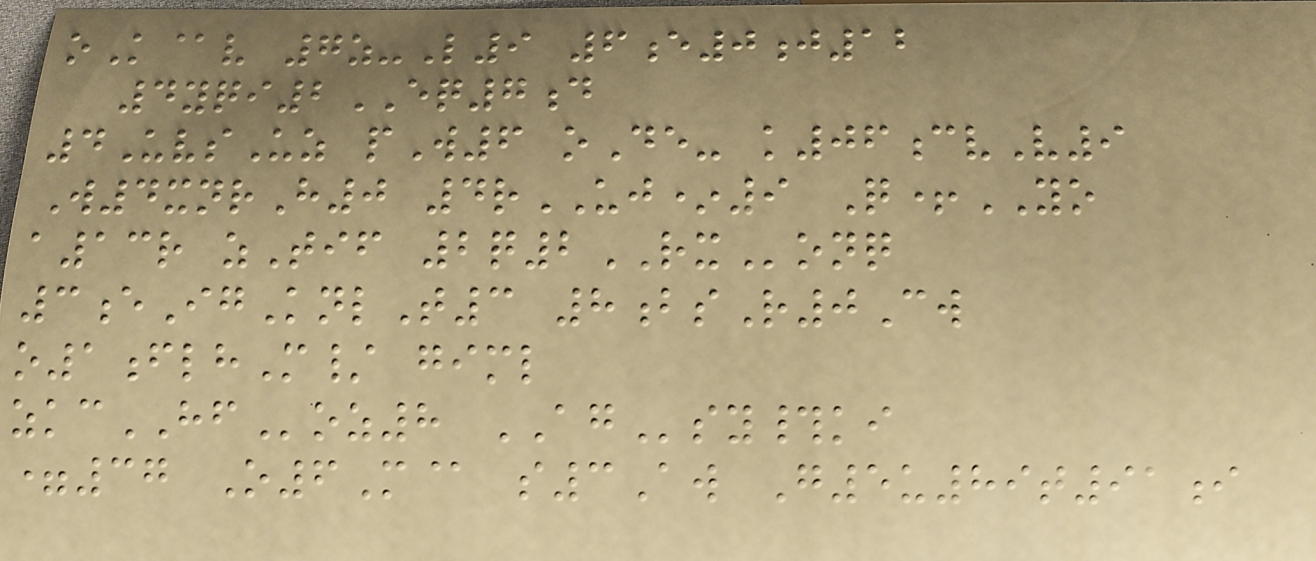oK@v 7z-L9 6e0j12
4yqi2EQ7d
4UvsUz pW6 oDe- k06cvV9
W4xnrH0 4rUJ*9 Q+YO
a13r zTif 2q2RXonq
3eIgKnlT3 8bsR0Cw
o1flhM/ giml
zkcHFoz8 AGsy#ki
=37 O6M@ s3Aw G5u89t91i
